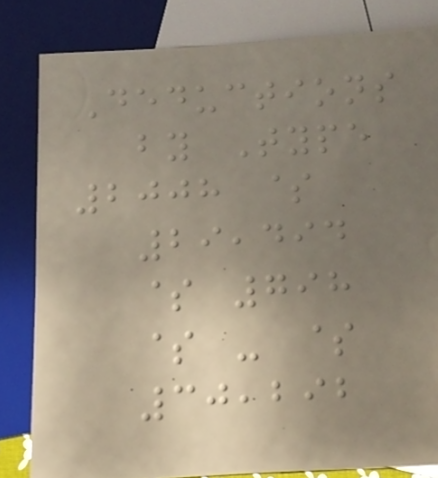Deductions
by Type
2008 $
29,494
$ 798
$ - $
30,292
